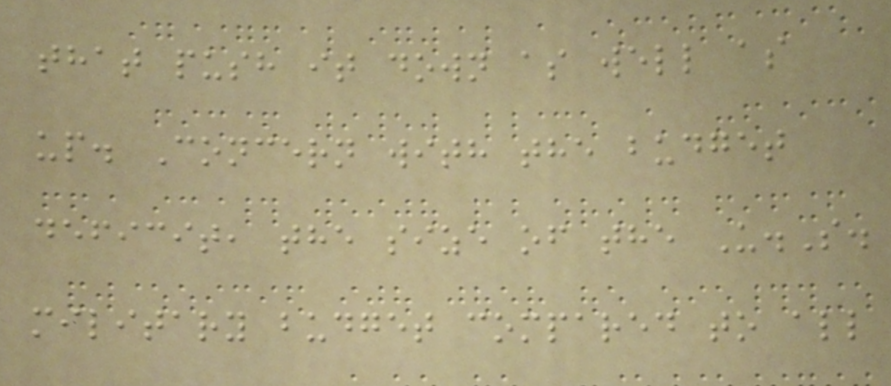that push it down as well as
up. Concern with the budget
deficit, the size of the U.S.
military budget compared to all
